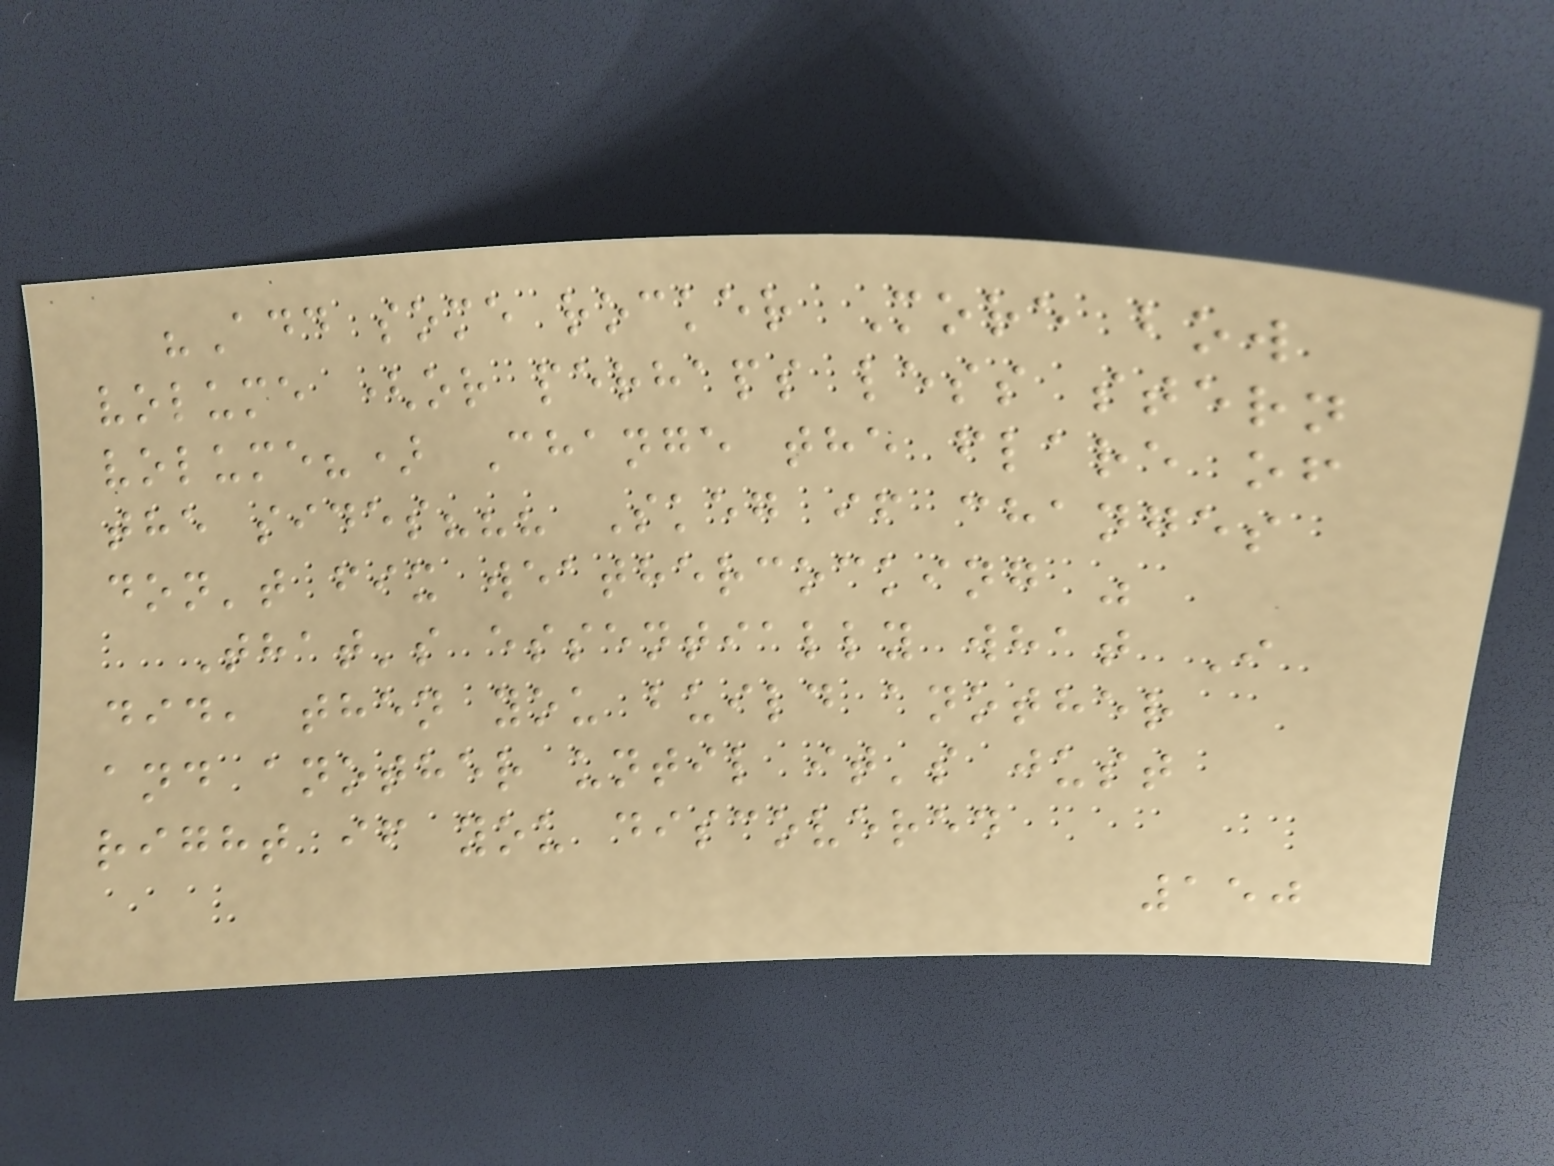"Add some rocker More bow
volume (or perhaps less stern
volume?) Change the flare of
the sides??? Skeg if changes
don't fix weathercocking "
That's essentially what I
did, then you build another
and another until it's just
right if you discovered
150
